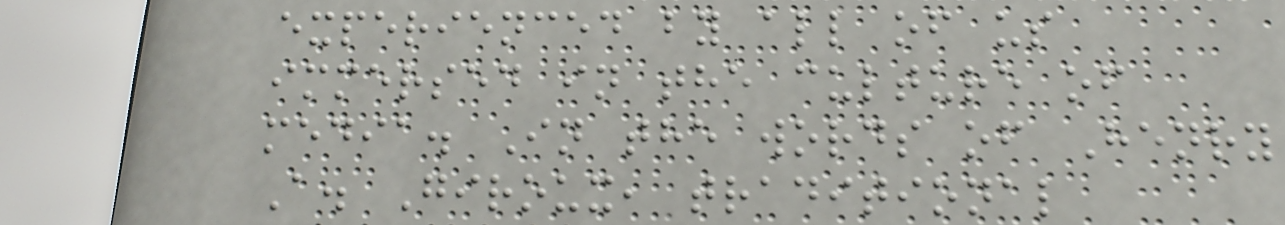experienced by all of us
immersed in the culture of
media. In the words of Henry
A. Giroux, traditional
